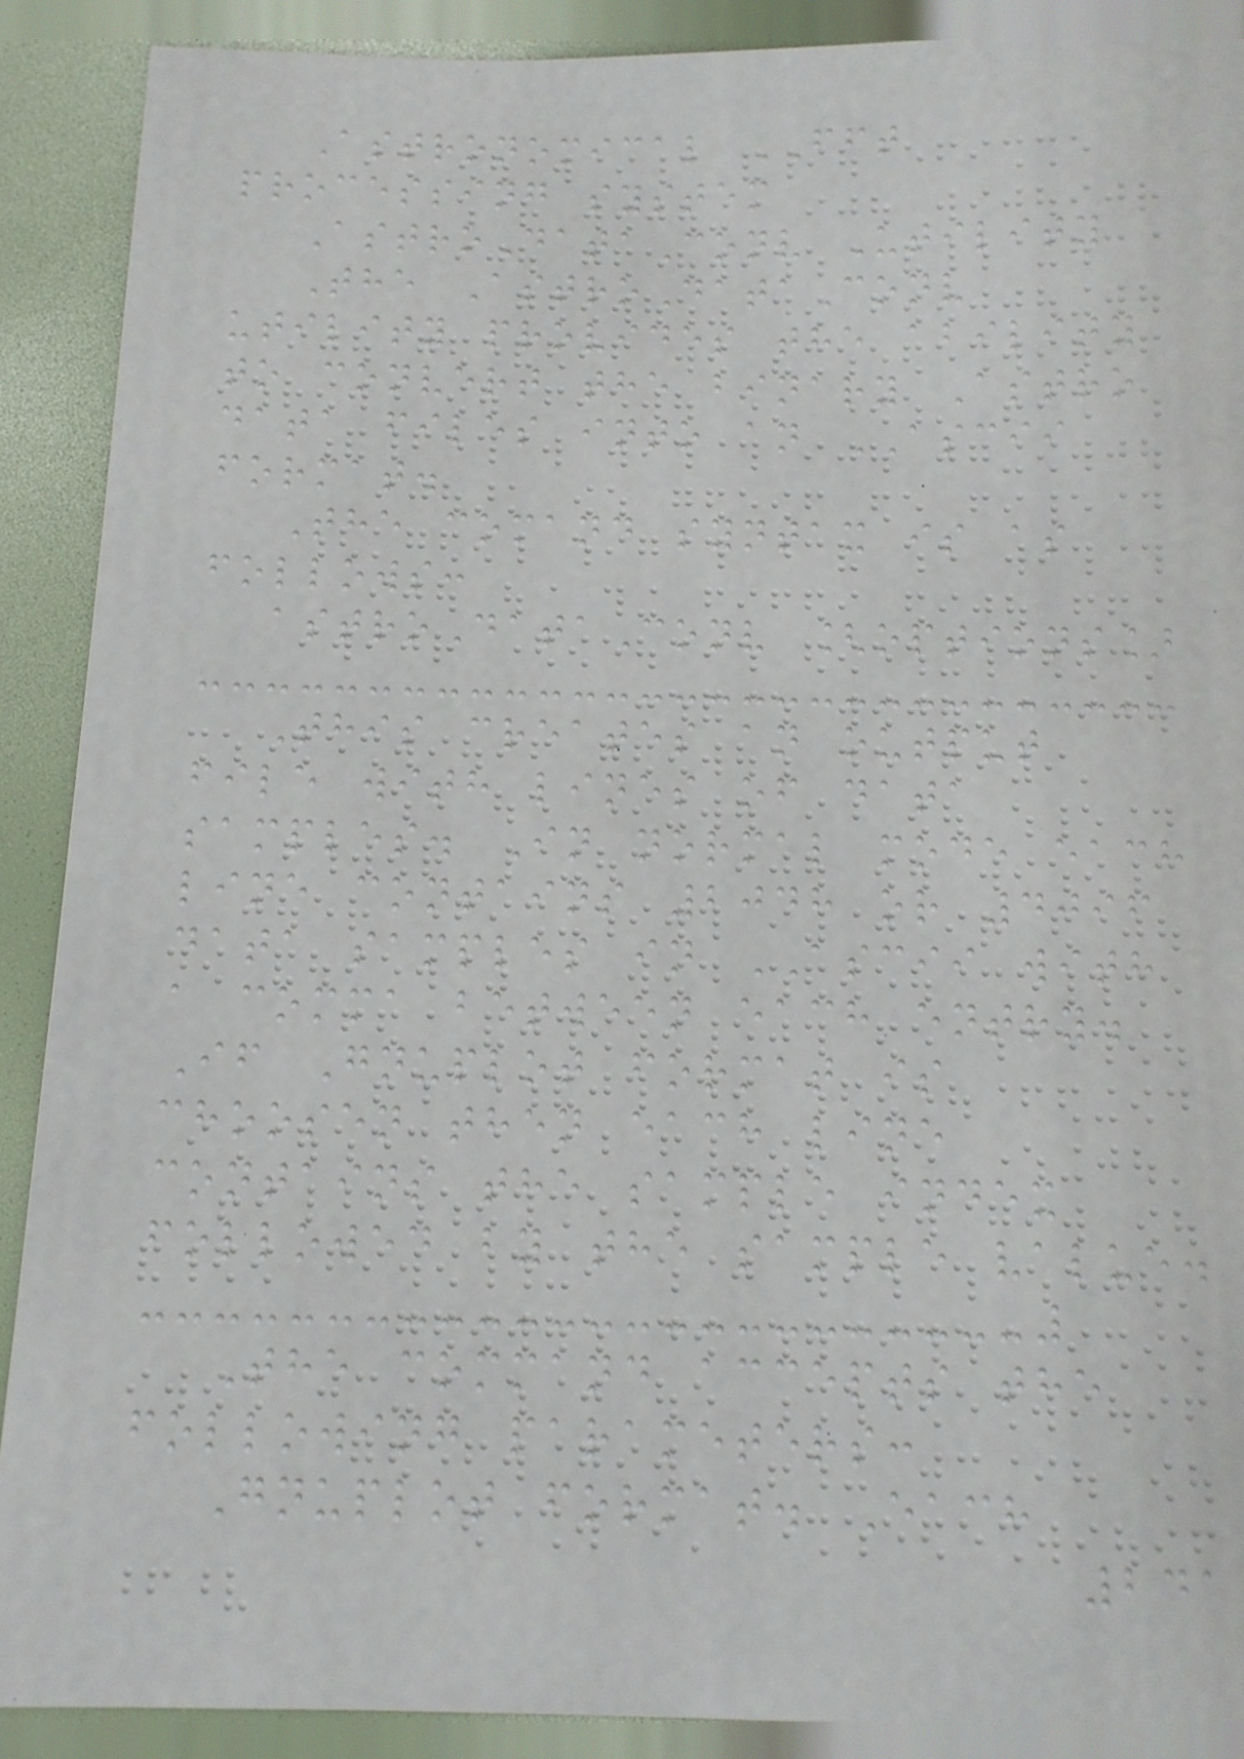Astronomical FFT
processing system
AstroDataConv Utility
The AstroDataConv
utility provides the ability
to convert the binary Astro
data files into an ASCII
format.
The comand syntax is as
follows:
astroDataConv [options]
This creates an output
file with lines of data
samples. In normal mode each
line contains 2048 or 4096
data samples in ASCII with
a comma between each entry.
If Gnuplot format is
choosen then each line
contains the sample index
followed by the sample value.
The command accepts the
following parameters:
Gnuplot format. Each
241
